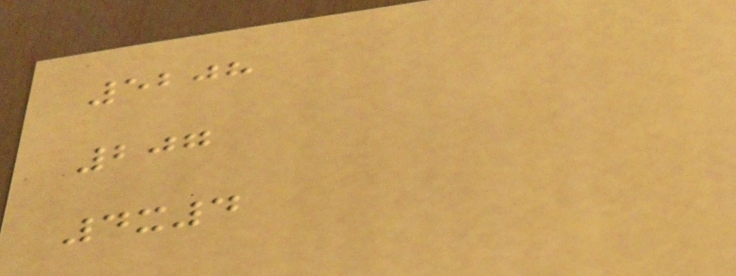5208
207
4x4
